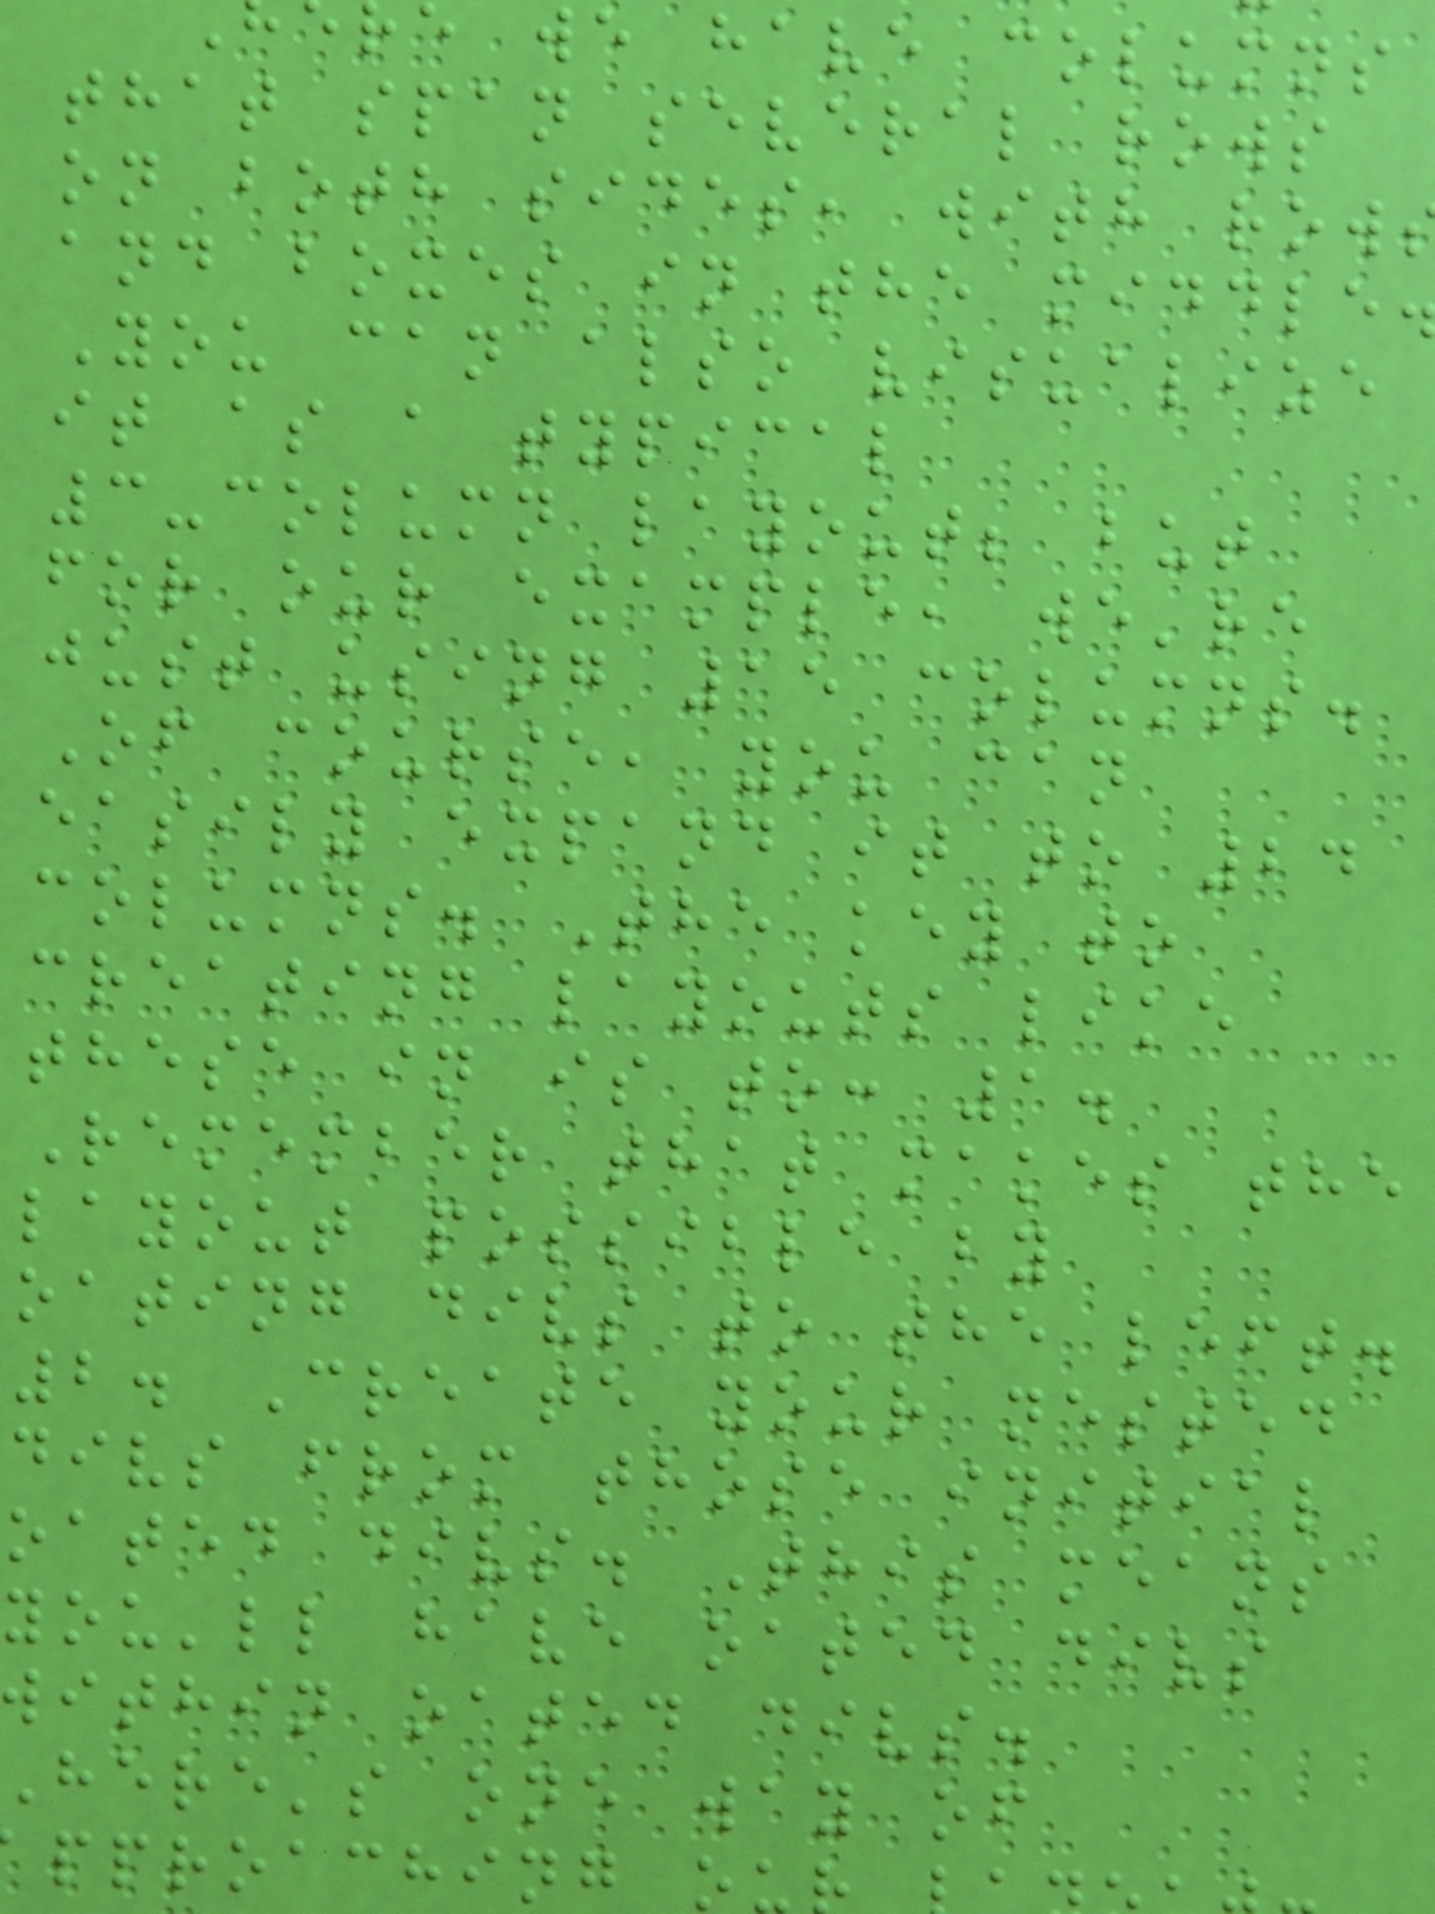e we have columns
that span several rows
on both sides, with row
and boxes in the middle
You can also visualize
it as a typical
3-column layout; but
for our example, we're
just using 15 columns.
Of course, you can
easily expand it to 24
columns. The key to
creating layouts like
these in is to: 1.
Remember that makes the
layout possible by
oating divs to the left.
2. Create your nested
divs from those initial
oated divs. This means
you'll have oated divs
within oated divs.
here's one way of
pproaching o
